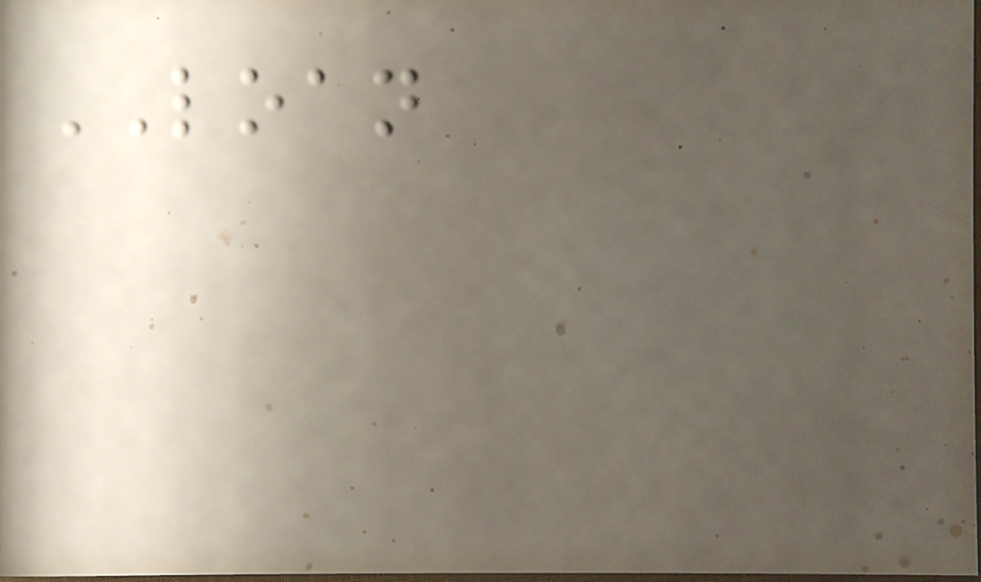LOAN
